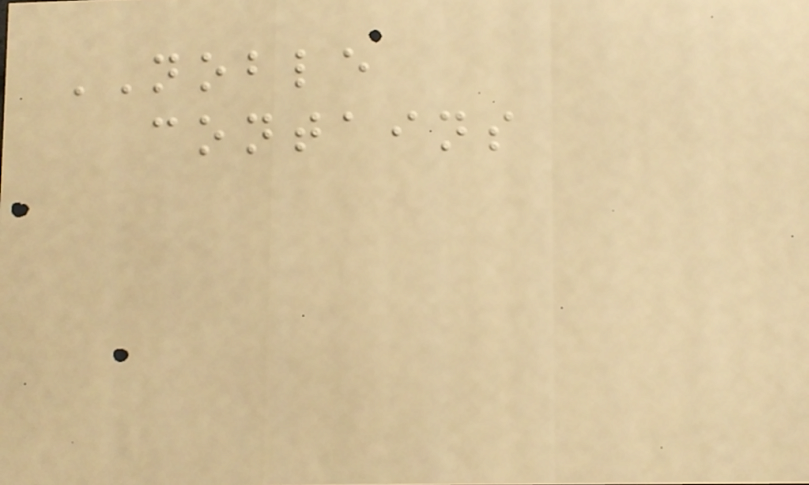NOBLE
contains
